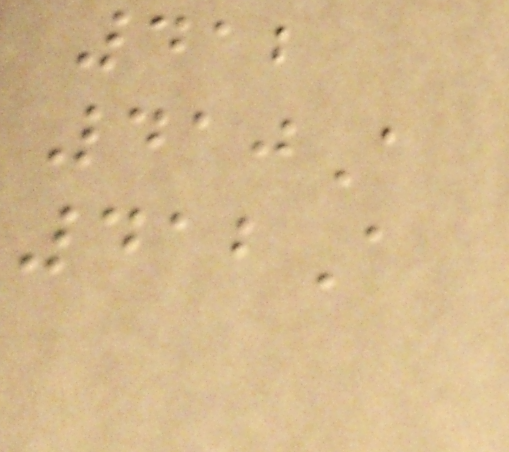412
410A
412A
